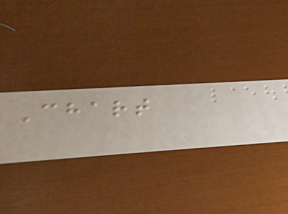Chart
